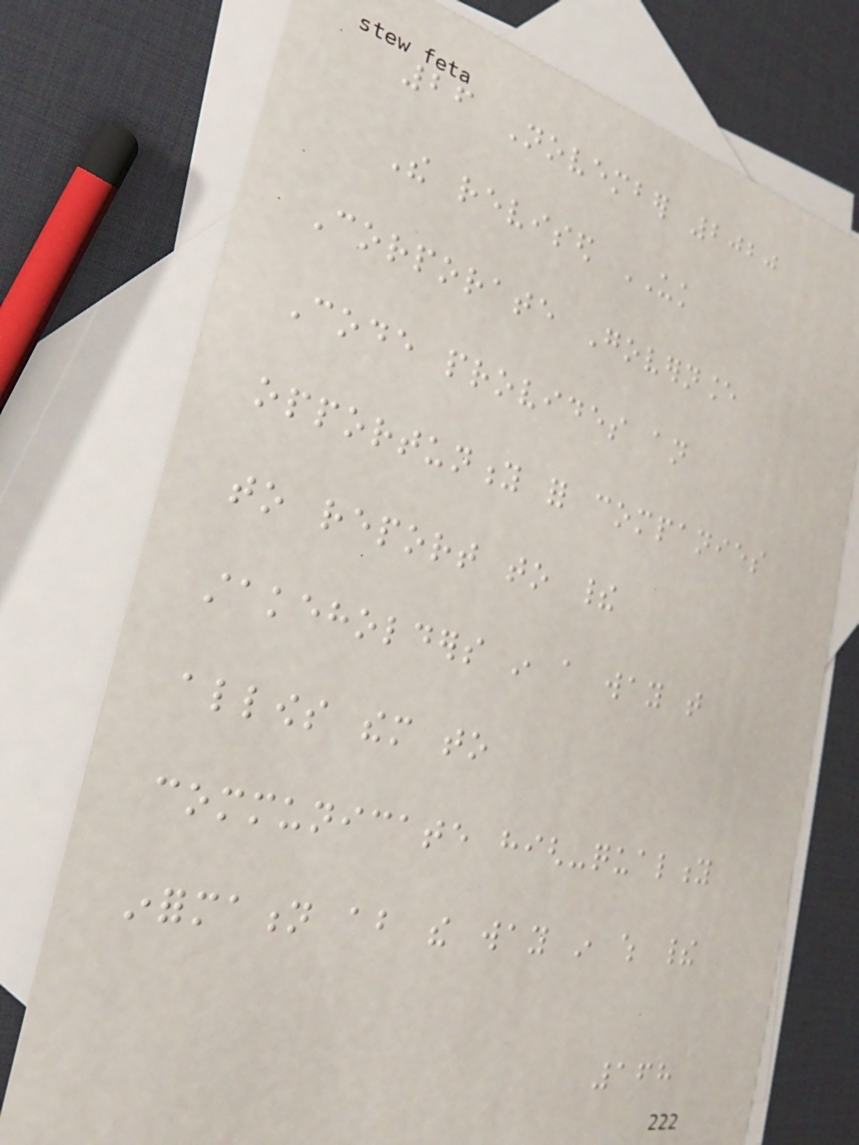26 November 2020
The revised UK
Corporate Governance
Code provides an
opportunity for companies
to report to their
stakeholders in a way that
allows them to
communicate high-quality
information about the way in which their
168
